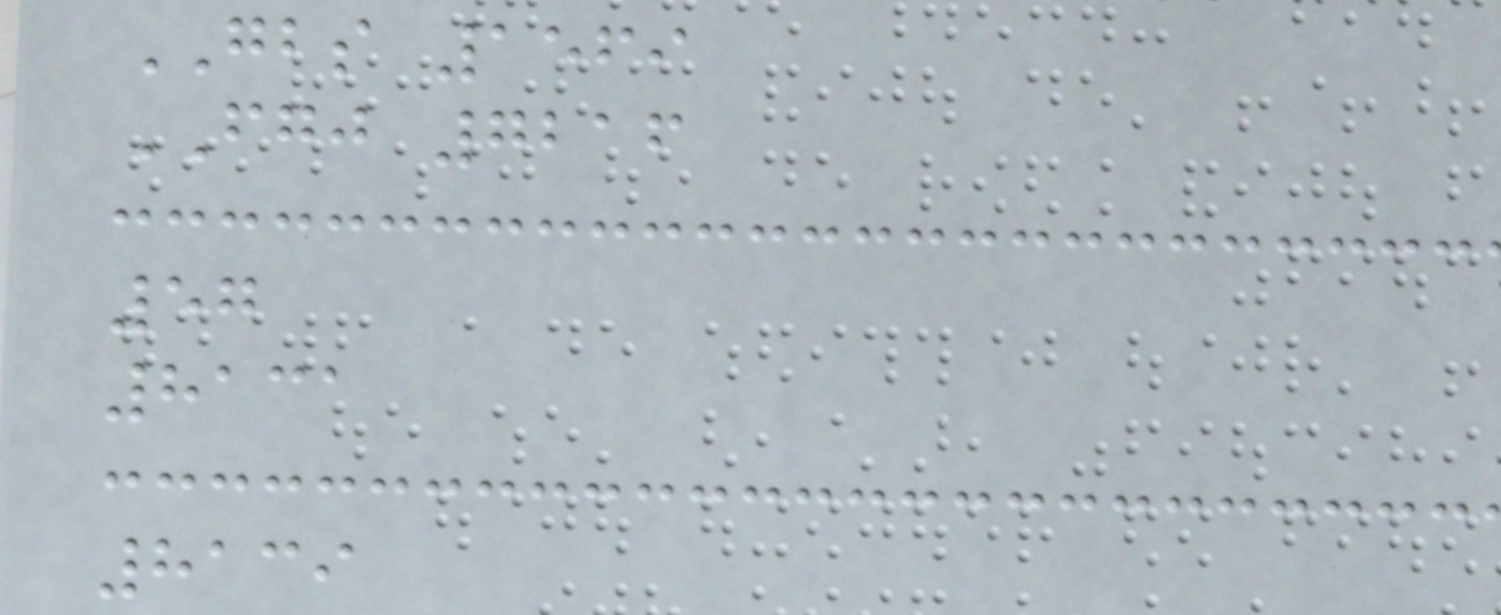GBS 1569
FGJ 7216
57
8131
8139
